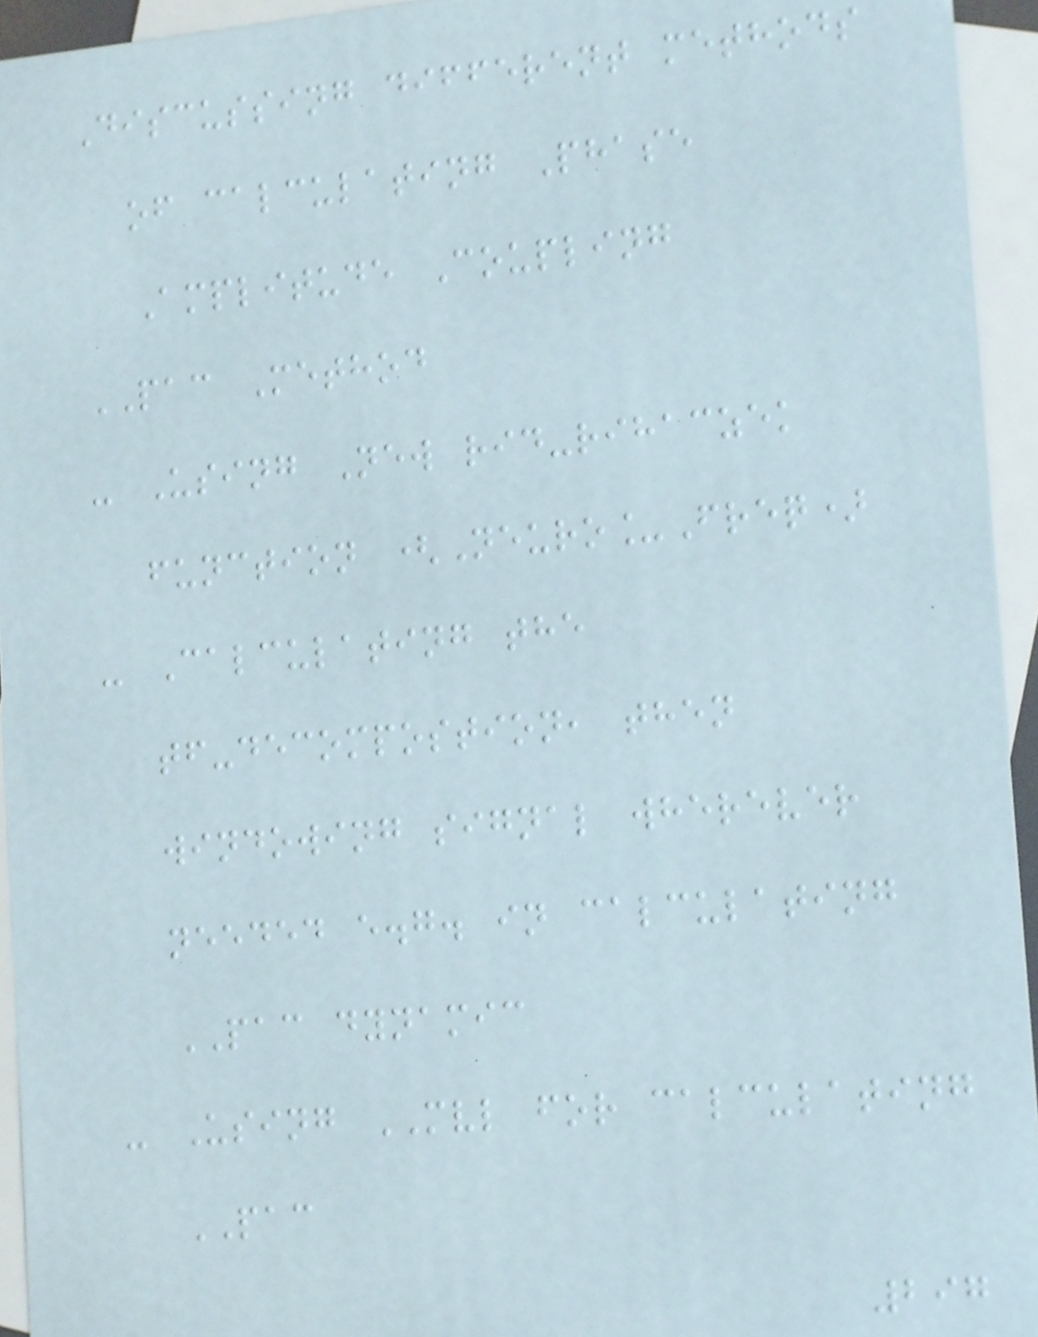Discussing different methods
of calculating Phase
Amplitude Coupling
PAC Method
- Using New rid-rihaczek
function (Neuro_Freq)
- Calculating the
tf-decompostion, then
windowing signal wherever
needed e.g. in calculating
PAC dynamic
- Using MVL for calculating
PAC
297
